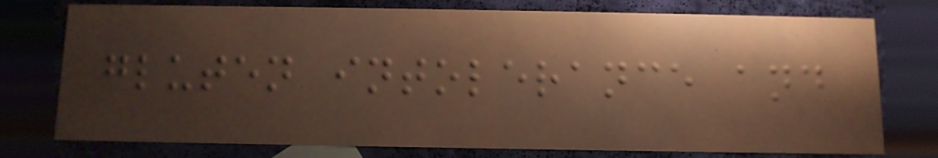gluten intolerance and
